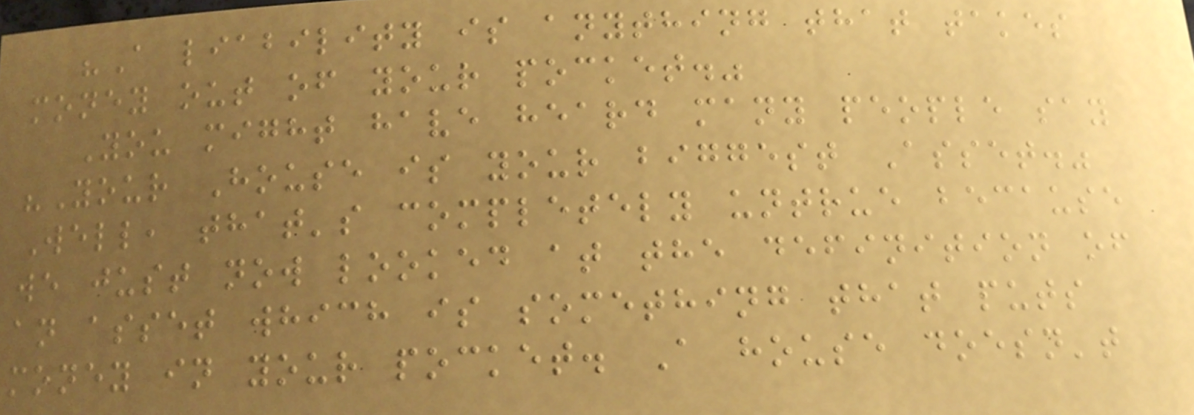"A liability is anything that takes
money out of your pocket."
You might have heard many people say
"Your House is your biggest Asset."
Well, that's completely untrue because
we just now looked at the definition of
an asset which is something that puts
money in your pocket. A house doesn't
